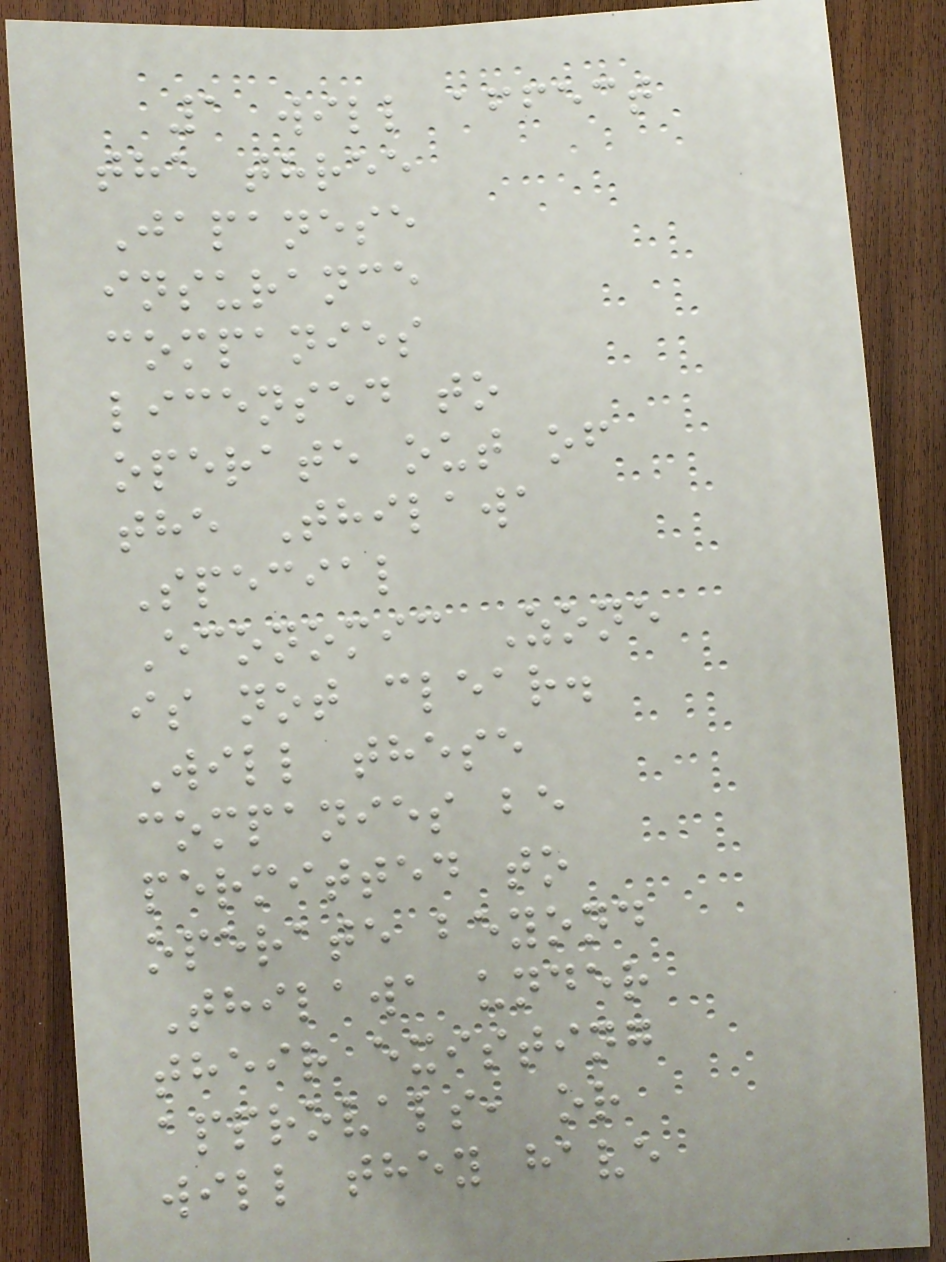1 will affect
the three
Japanese
insurance
companies
licensed to
operate out of
the Thilawa
Special
Economic Zone
is not clear.
Will these
companies be
permitted to
operate beyond
Thilawa under
their existing
approvals, or
will they have
